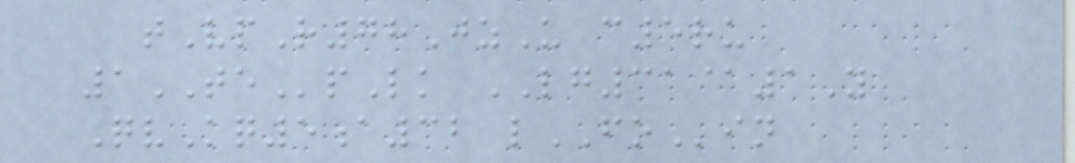tVpR78JzU c5ru
1TEpLk LG31@1Y
QvKq5a32 lFOin
